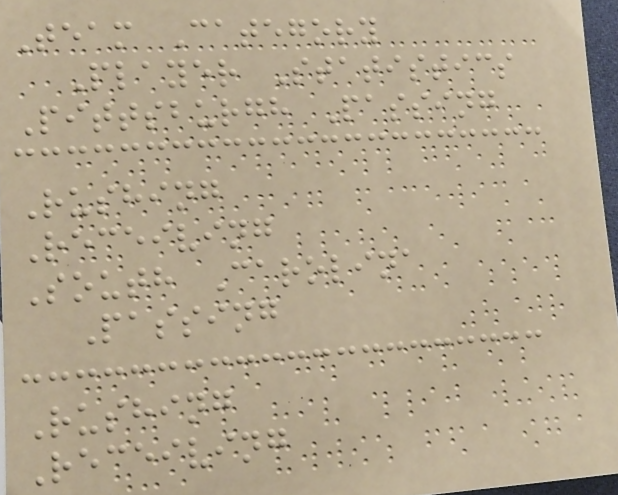Team Category
Player Statistics
Pittsburgh Passing
Rushing
Receiving
South Carolina
Passing
Rushing
Receiving
